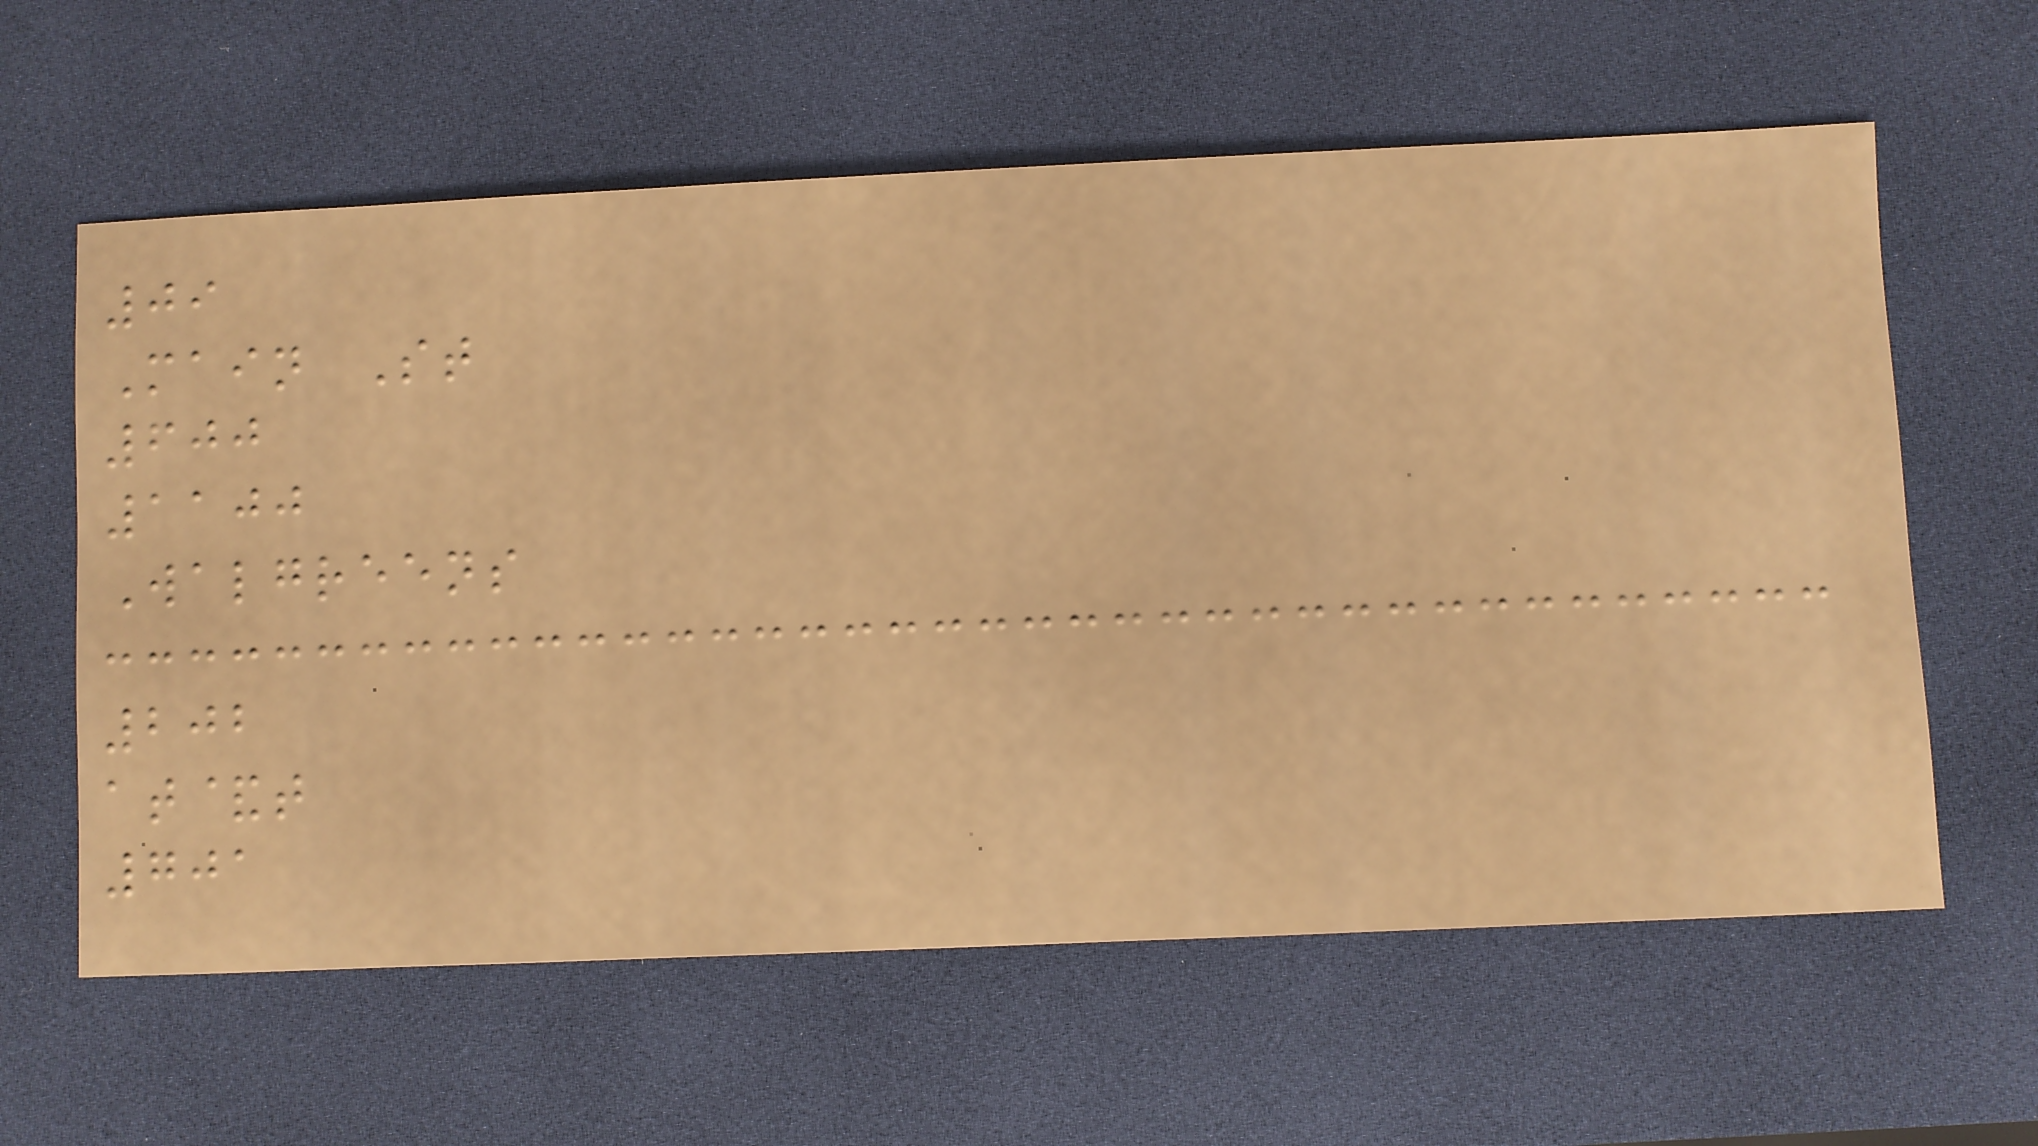09
Main St
600
1100
Walgreens
202
at&t
701
